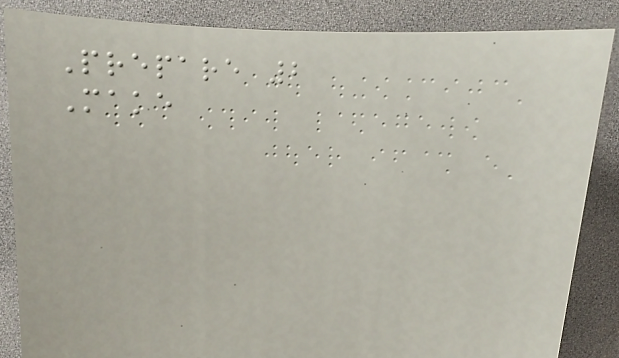Prepare 2
Make
